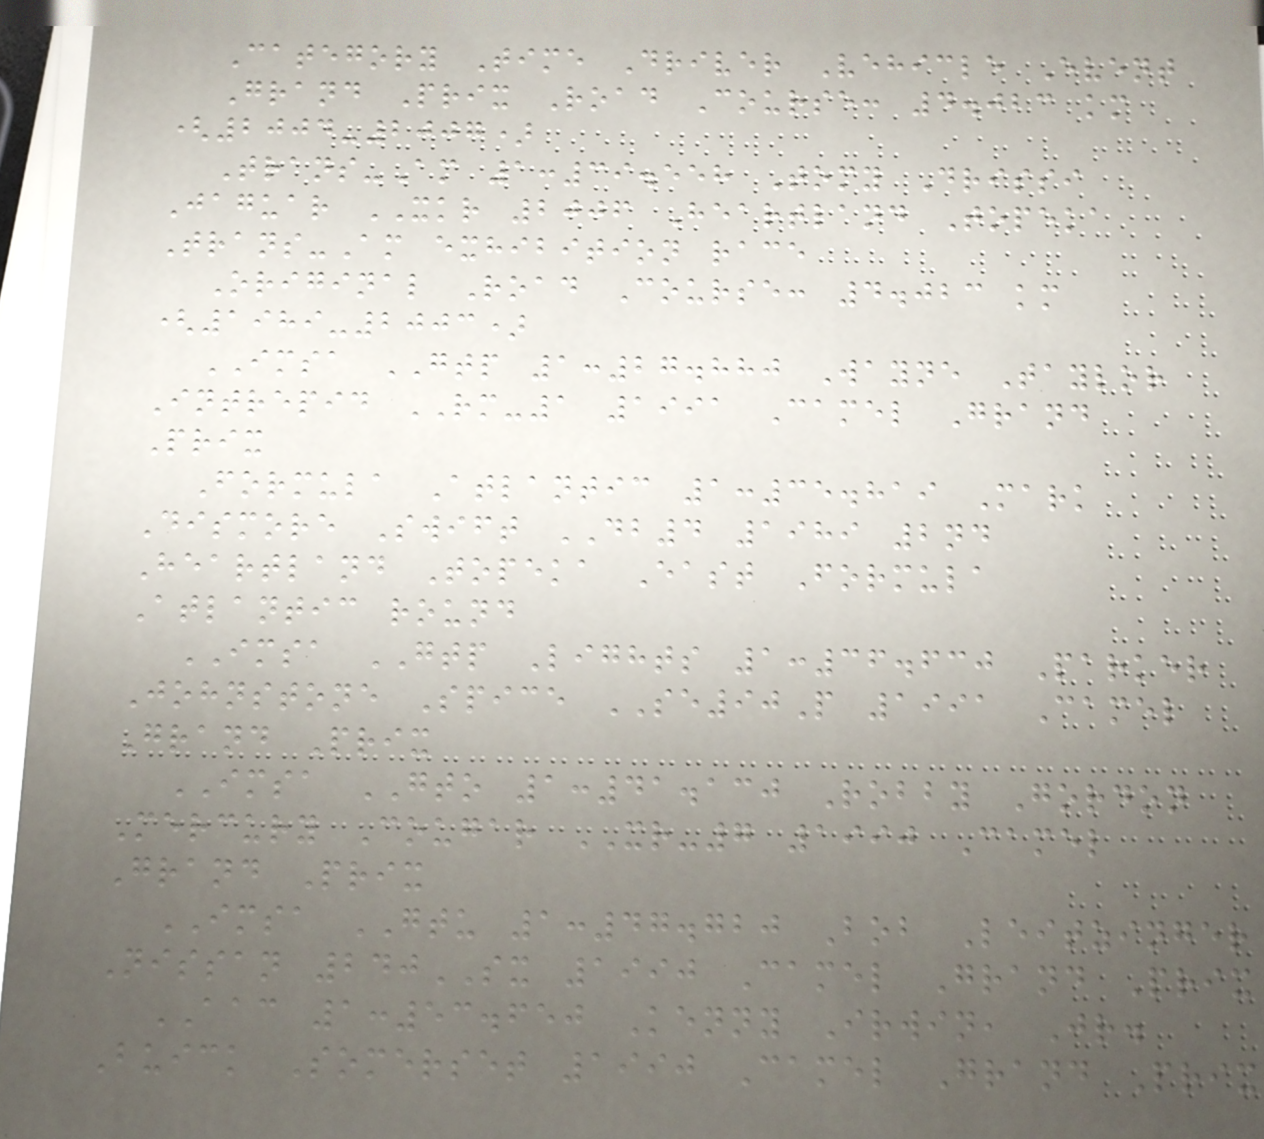Category Time Driver Vehicle Event
Grand Prix Road Course: 4.023 km
(2004-2007)
Trans-Am 1:39.558 Tomy Drissi
Jaguar XKR 2006 Heartland Topeka
Trans-Am exhibition race
Original Road Course: 4.023 km
(1989-2003)
IMSA GTP 1:27.880 Wayne Taylor
Intrepid RM-1 1991 Camel Grand
Prix
Formula Atlantic 1:35.819 Mark
Dismore Swift DB4 1989 2nd
Heartland Topeka East Formula
Atlantic round
IMSA GTP Lights 1:36.630 Parker
Johnstone Spice SE90P 1991 Camel
Grand Prix
IMSA GTO 1:41.130 Robby Gordon
Mercury Cougar XR-7 1990 Camel
Grand Prix
IMSA GTU 1:47.720 Bob Leitzinger
Nissan 240SX 1990 Camel Grand Prix
AAC 1:53.650 Kenny Irwin, Jr.
Buick Somerset 1990 Camel Grand Prix
